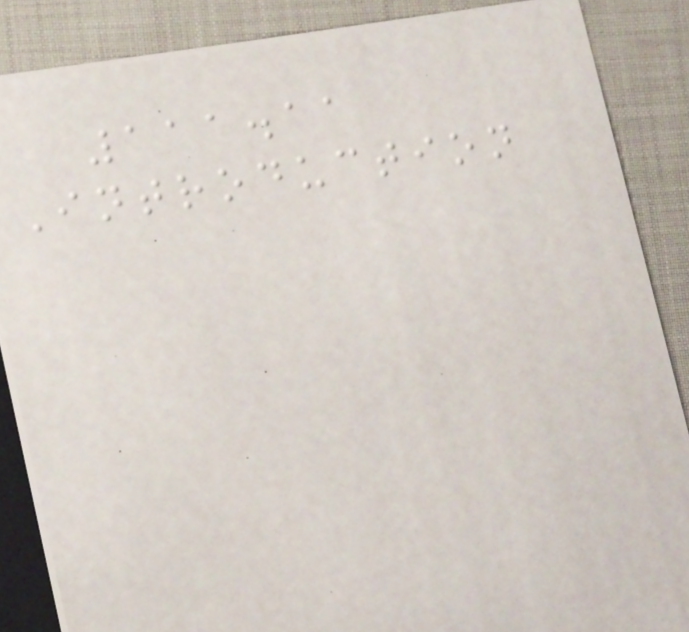111.11
Introduction
